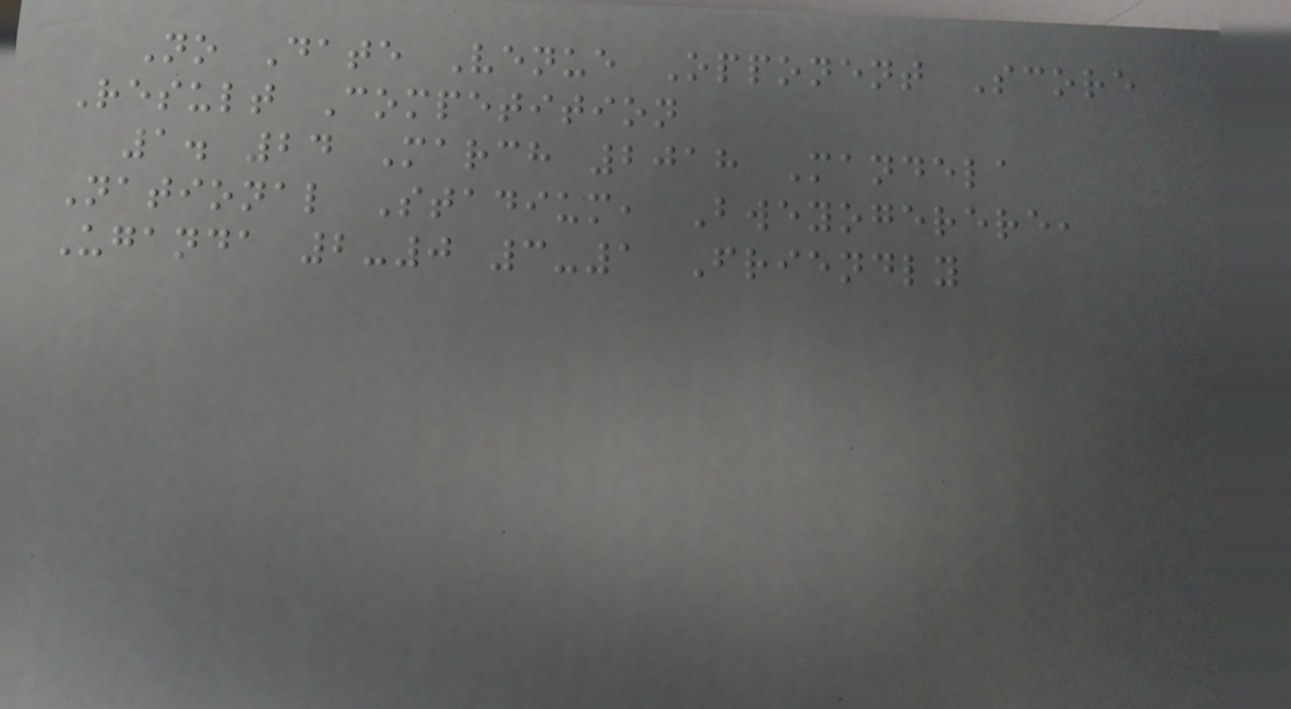No Date Venue Opponent Score
Result Competition
1. 24 March 2018 Mandela
National Stadium, Bweyogerere,
Uganda 2-0 3-1 Friendly
